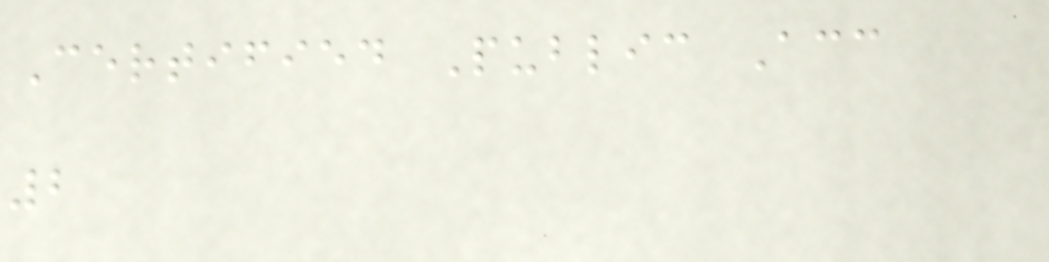Certified Public Acc
2
